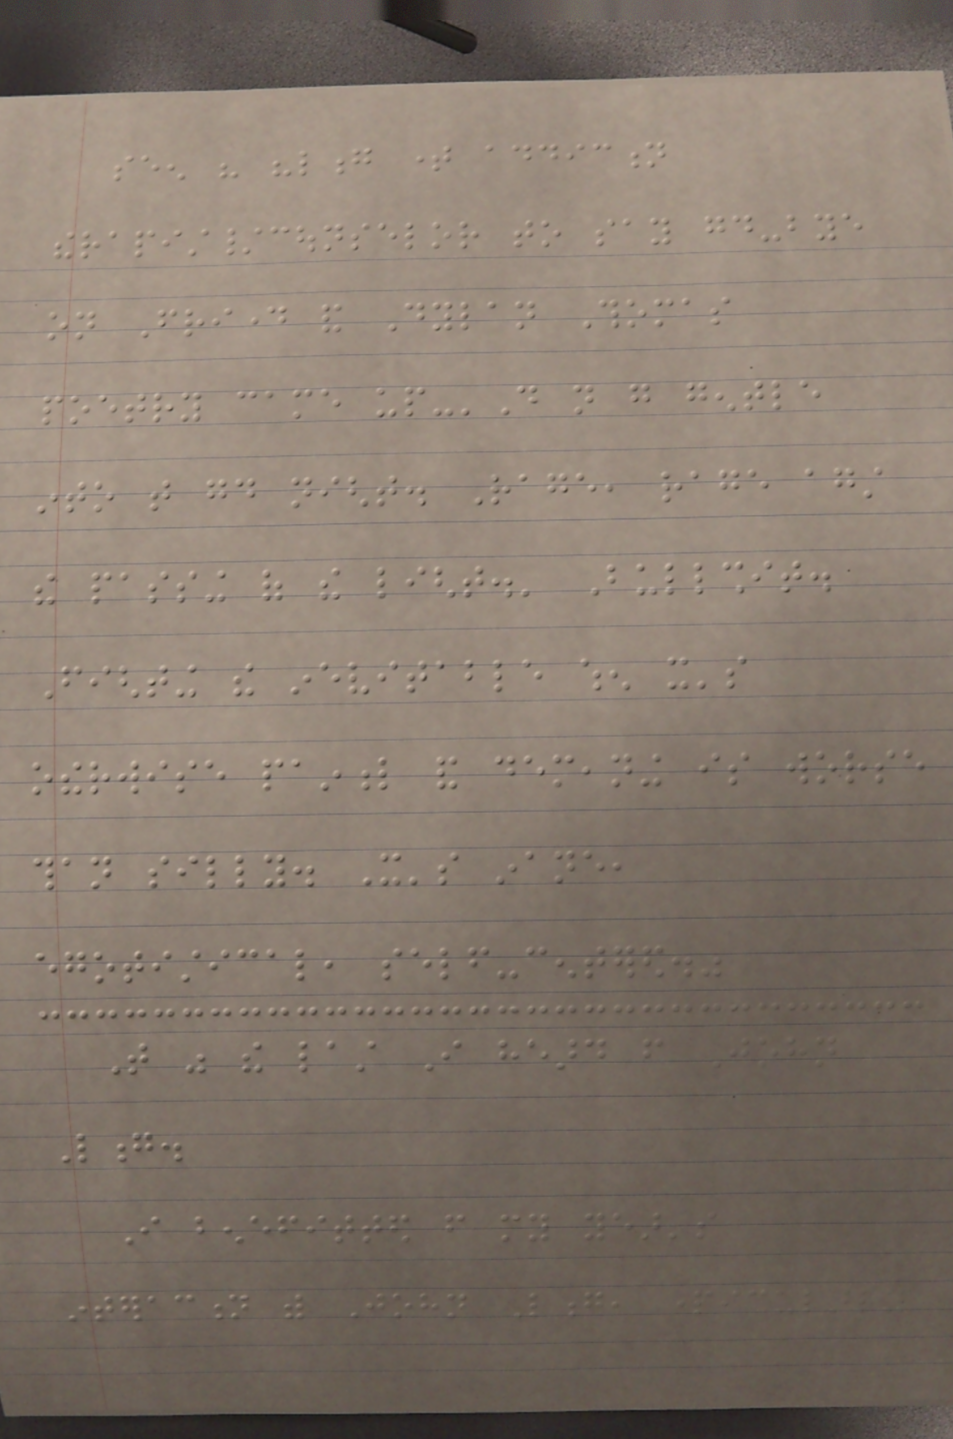seen his "long time addiction
therapist/counselor to say good-bye
on Friday and Dylan Thomas
poetry came up-'Do not go gentle
into that good night. Rage, rage against
the passing of the light.' Bullshit.
Fighting the inevitable when it's
otherwise painful and demeaning is worse
than silly. It's inane,
egotistical, self-centered."
That was the last I heard from John
Long.
I benefitted from my year's
interaction with John Long, particularly
